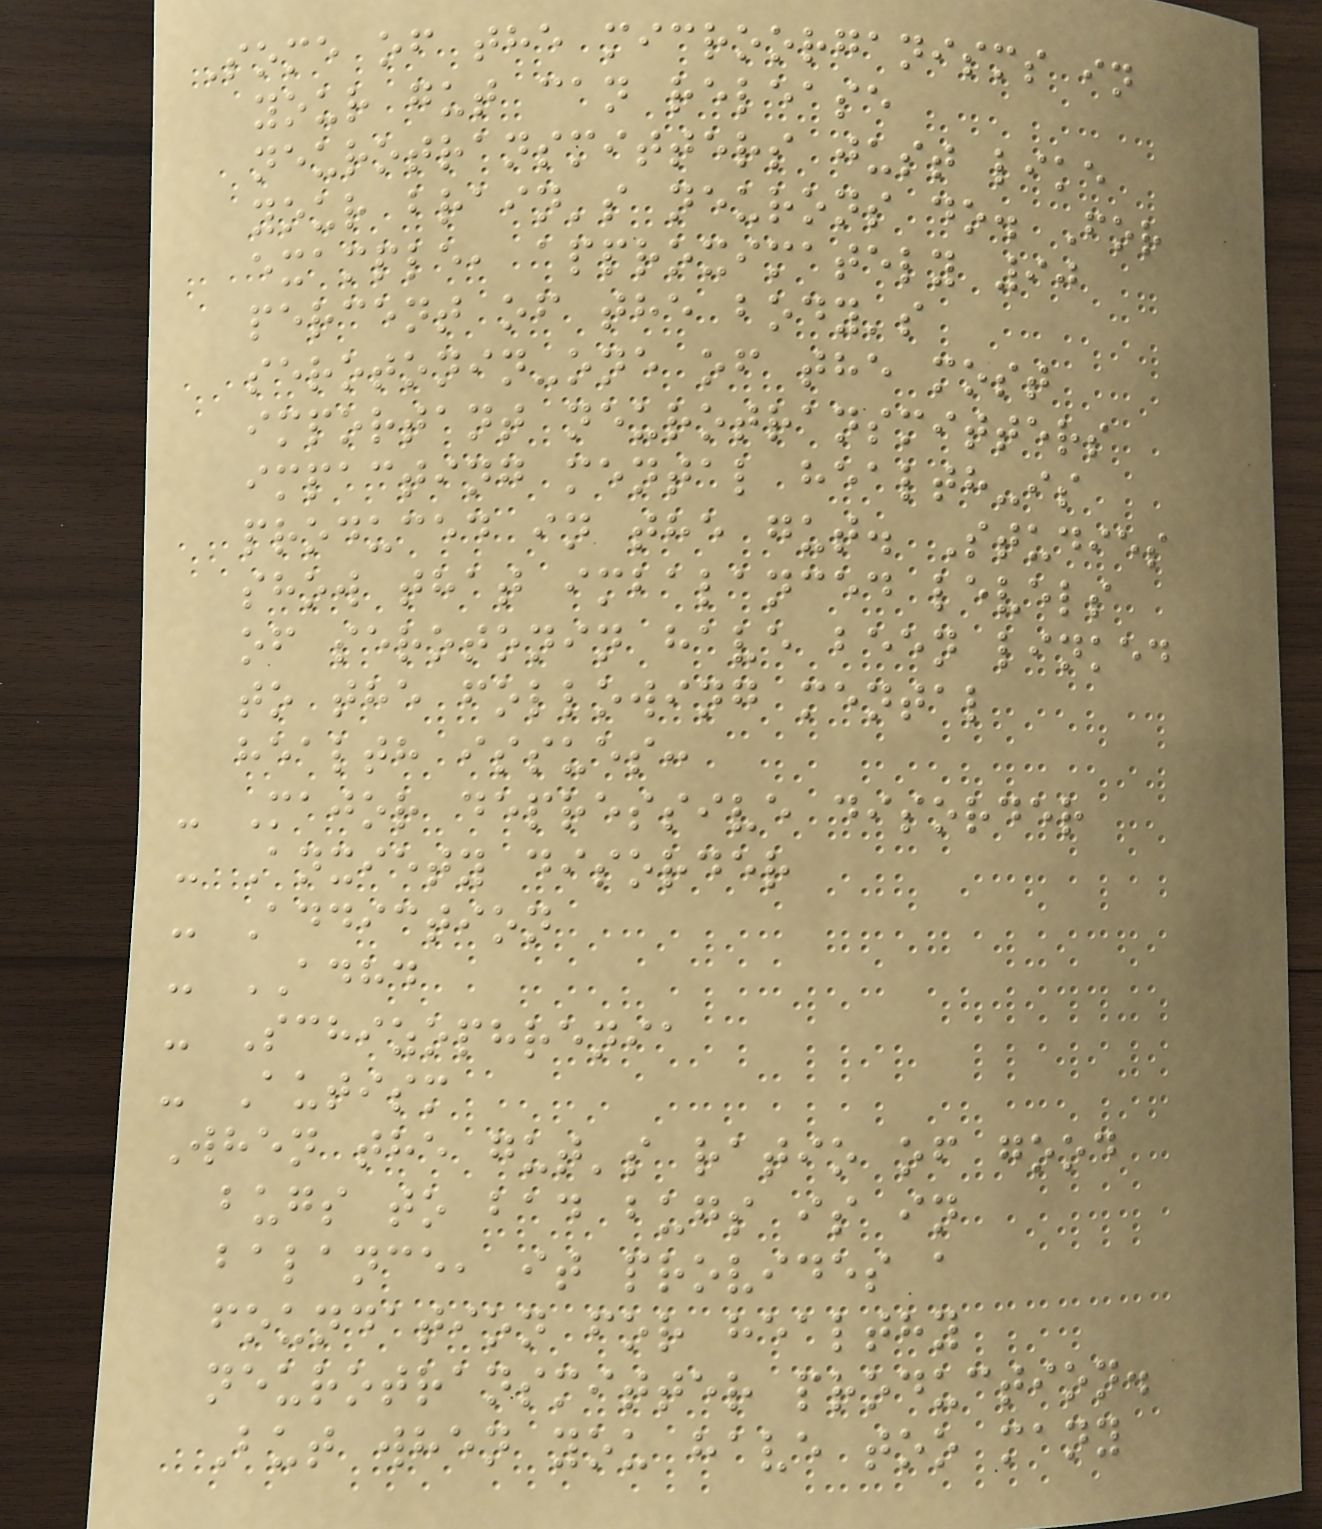Some of the microorganisms in
your gut can release
neurotransmitters just like
your brain's neurons do. For
example, approximately 90
percent of the body's
serotonin-one of the most
important neurotransmitters
impacting mental health-is
produced in the gut. Studies
show that imbalanced levels
of serotonin have been linked
to the following mental
health issues:
- Major depressive disorder
- Anxiety disorder
- Addiction
- ADHD
- Schizophrenia
- Autism
When the gut's ratio of good
bugs to bad bugs is in
balance, it provides a
foundation for healthy
neurotransmitter production.
But when you have too many
